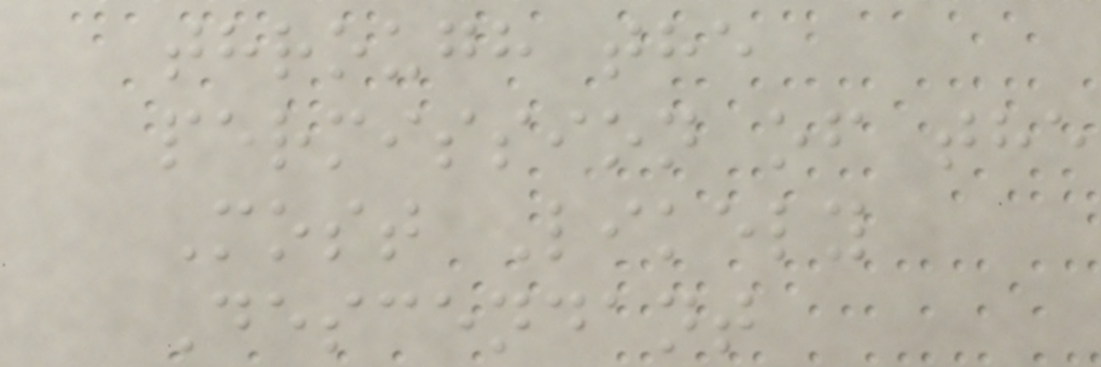through the
permission of the
Most Likely
Descendant
